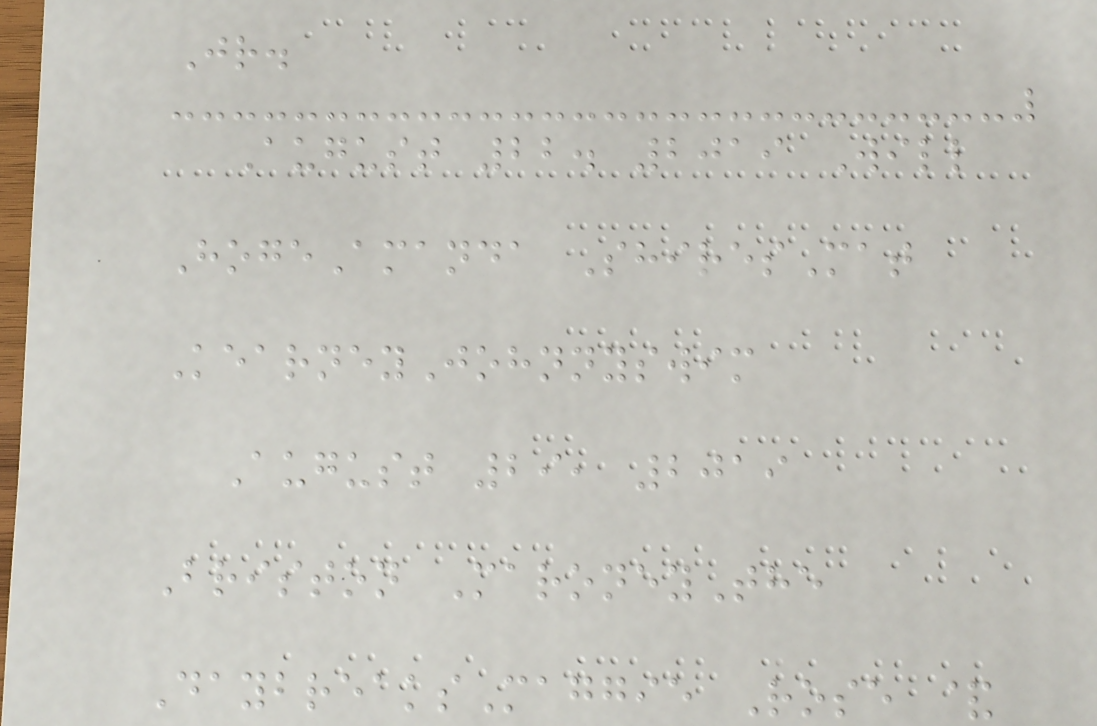Jr.
August 22. 2019 Will
HogeAmanda ShiresMat
KearneyJohnnyswim
August 29, 2019
Briston MaroneyThe
DaybreaksMaggie Rose &
